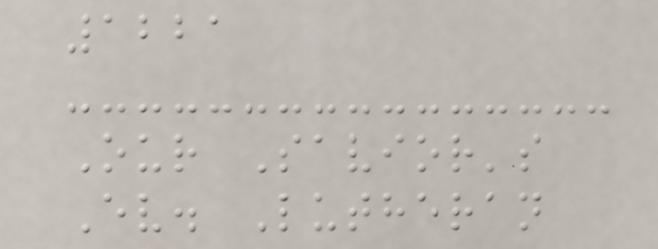1221
Our Savior's
Ev. Lutheran
